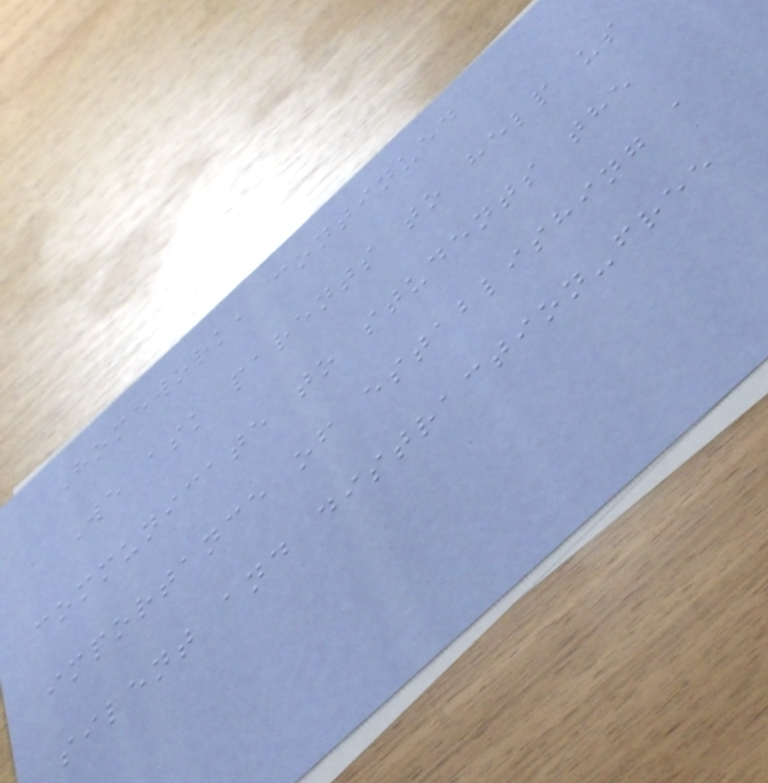Homework, continued
We ask parents to help us
communicate to students the
importance of establishing a
silent and distraction-free
